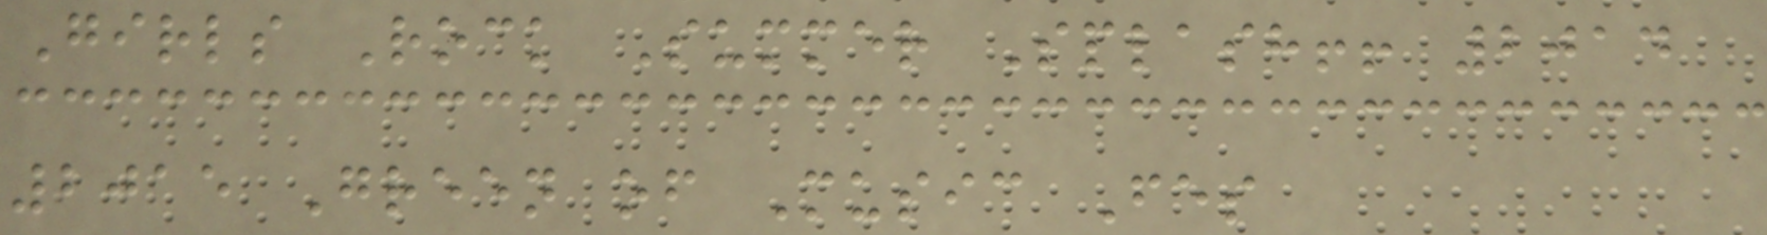Girls Rock Summer Splash!! 2014
2015 Green of Music Fes
